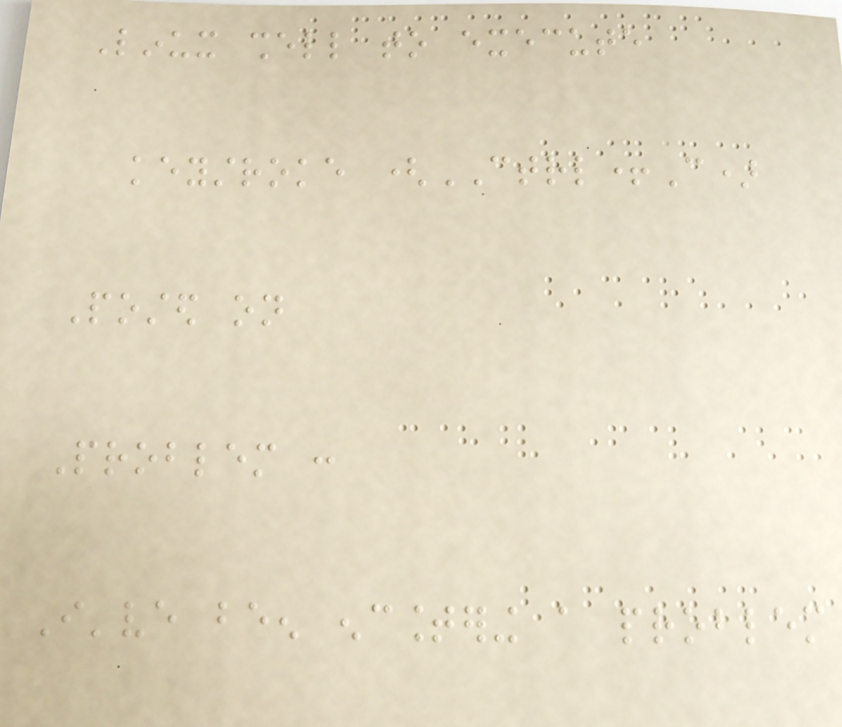Linux shell to execute
keystroke (CTRL+C)
Posted on
Problem :
I've been encountering a problem
